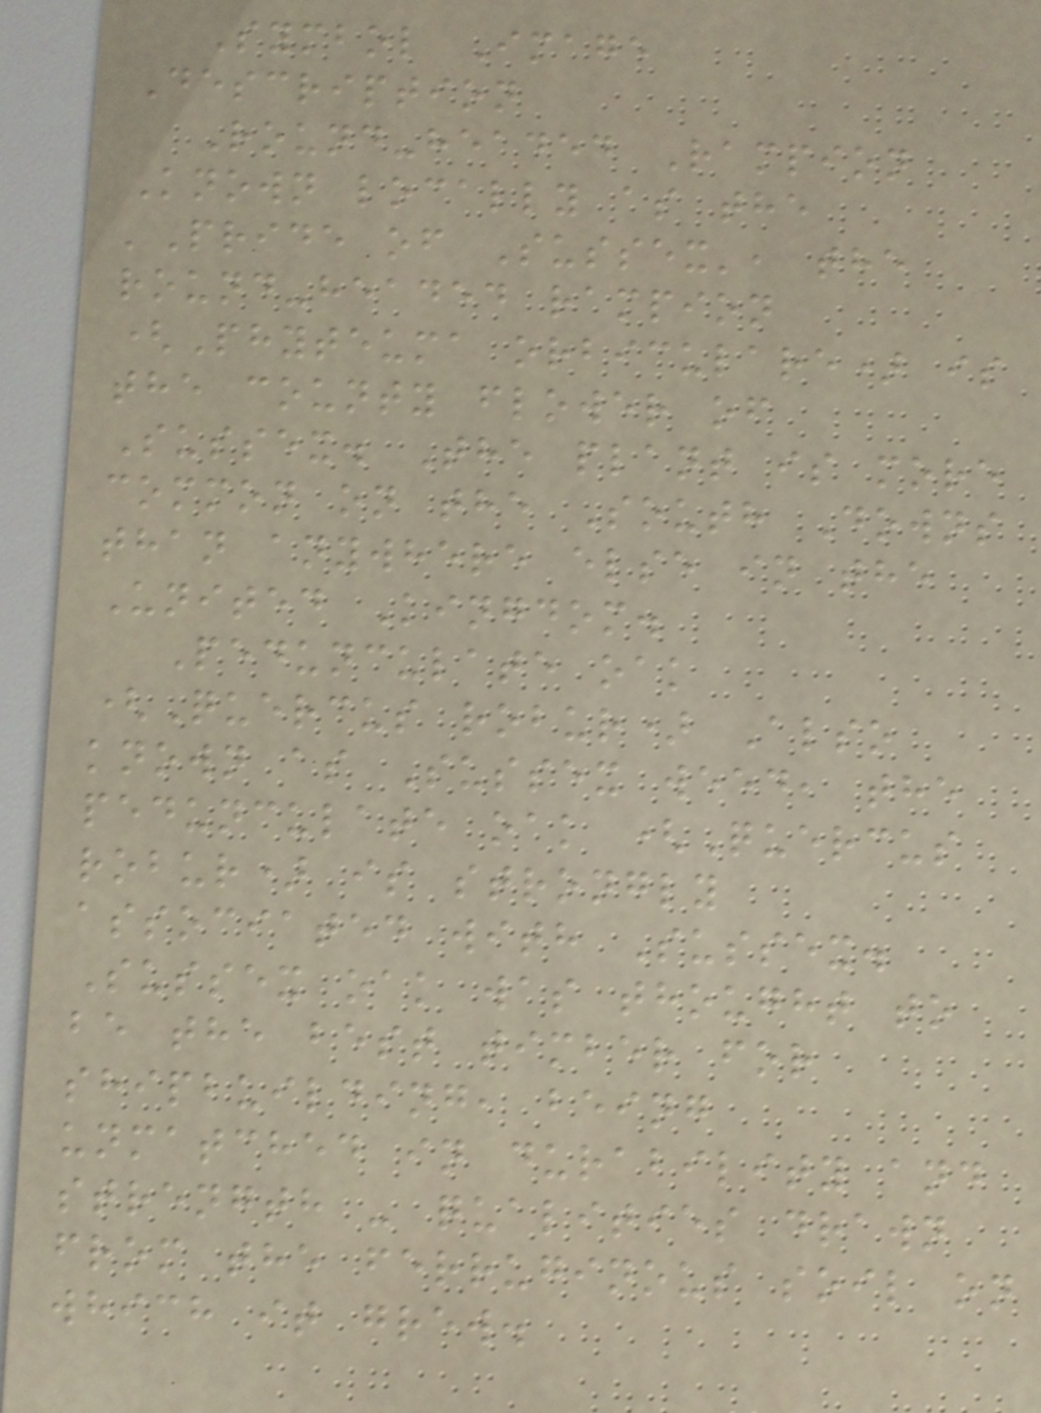Symbol Image
Description
Round-headed Rampion
Known locally as the
'Pride of Sussex', the
round-headed rampion
(Phyteuma orbiculare) is
the county flower of
Sussex. The plant is more
common on the South Downs
than anywhere else in the
United Kingdom.
Pedunculate oak
(Quercus robur) Also
known as Sussex weed, the
pedunculate oak (Quercus
robur) is strongly
associated with Sussex.
Sussex oak was thought to
be the best timber for
shipbuilding, being
unmatched in durability and
strength - qualities drawn
from the ferruginous soil on
which it grew.
